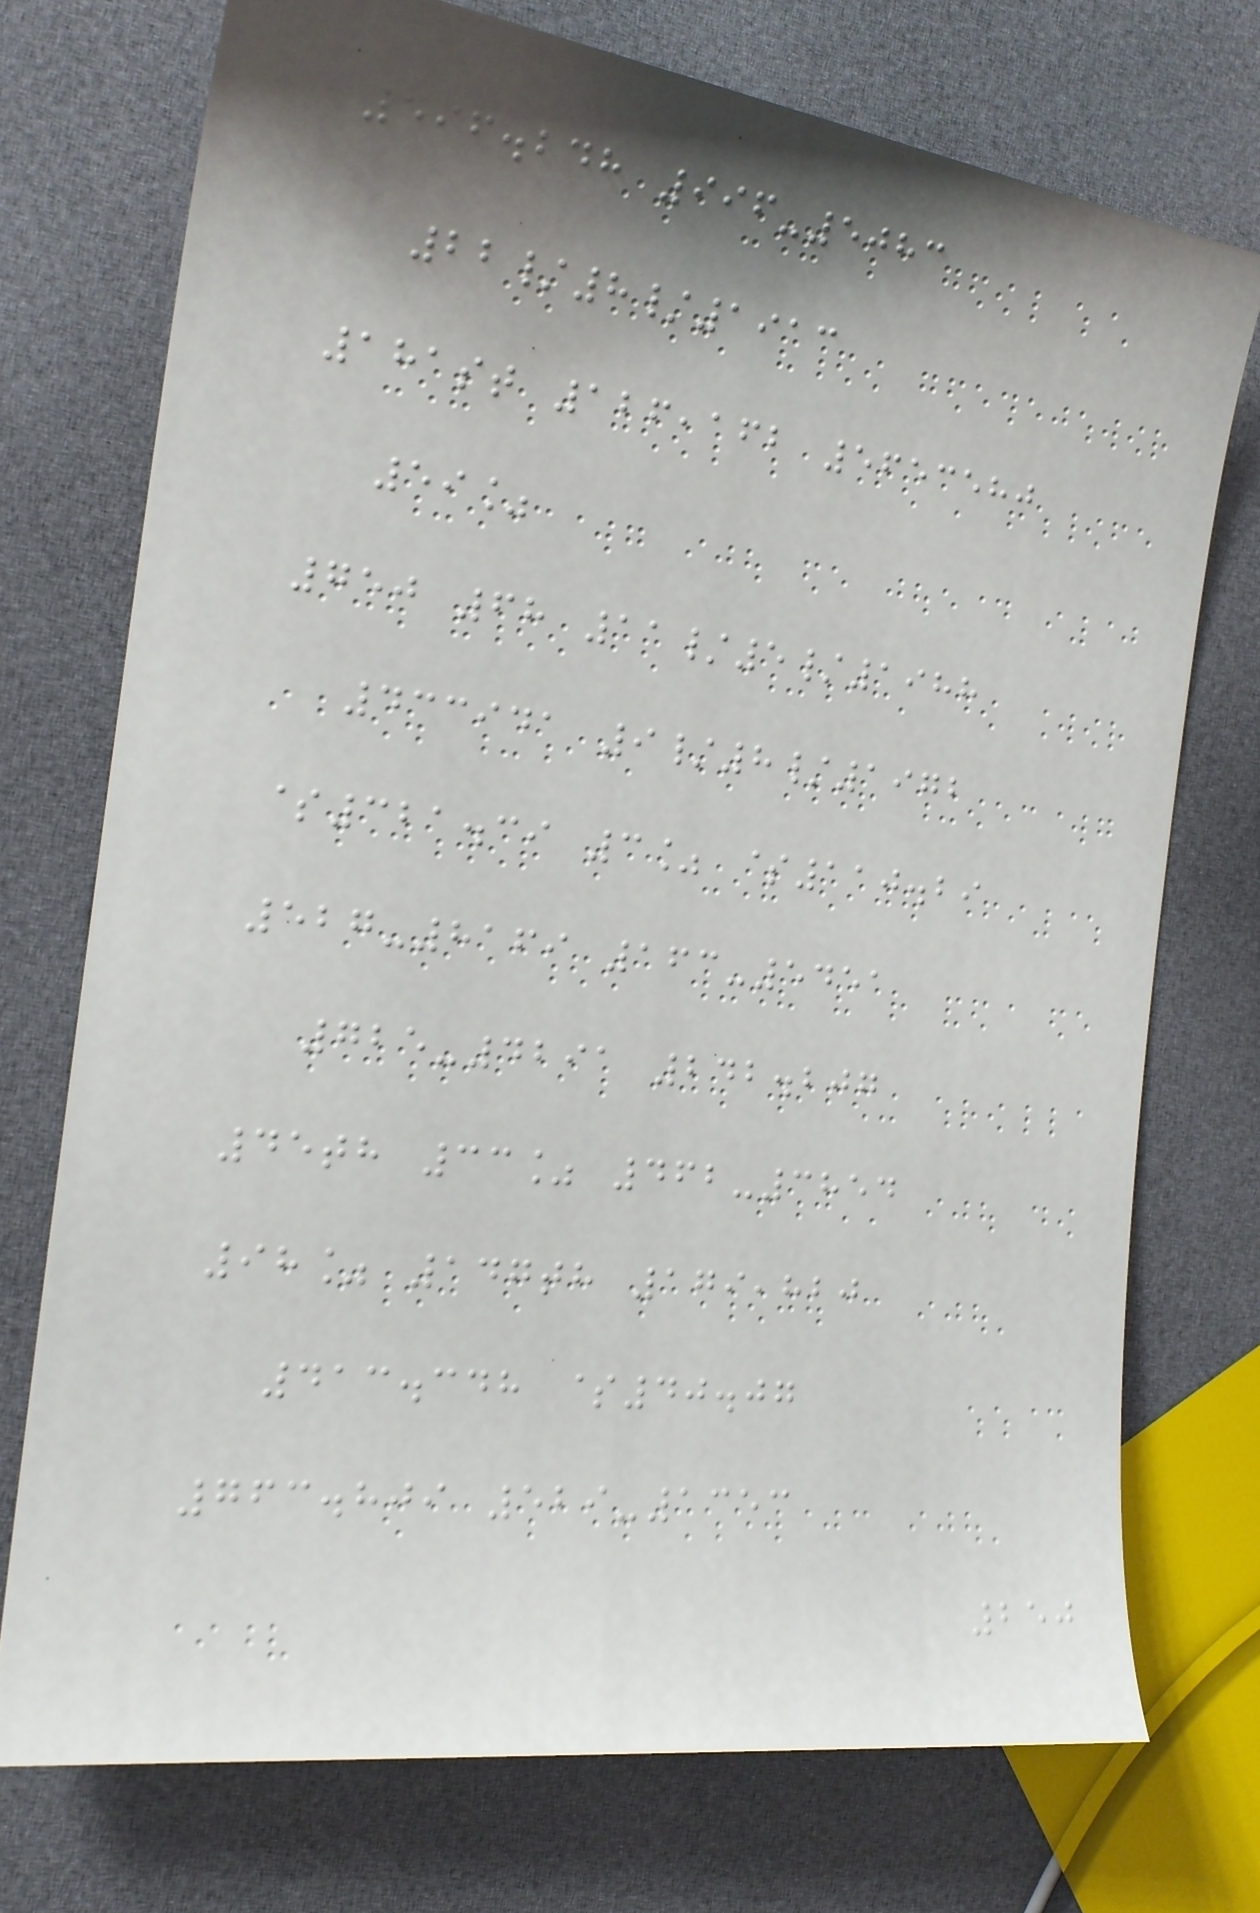596.248 996-5083
22/8/1913
181st 126,162 5653580
59%
750 68 11/5/1988
433941 9/8/1972
$321.39 3% $110.29
527-8169 163-5451
725-4291 242.207
45th 33% 462-3854
98% 147th 179,820
413.348 $40.07
763.809 529-1353
250
